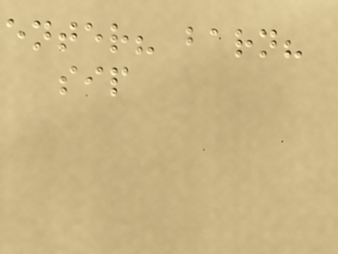enter? barn?
sip
